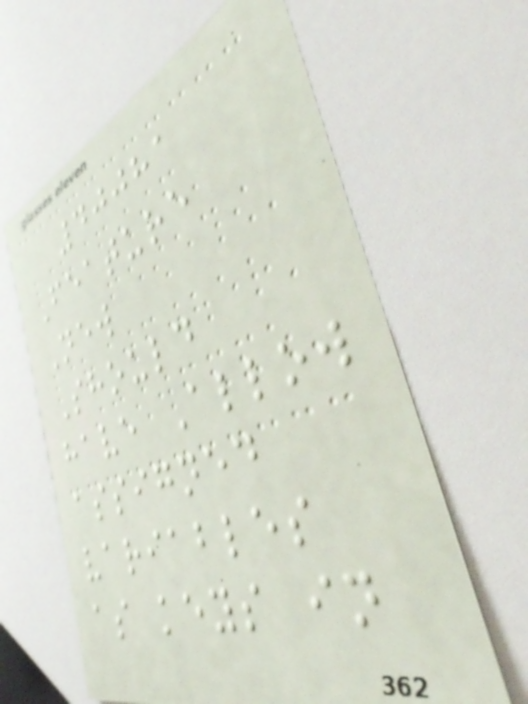40081
Feature
New
Should
have Allow
assigned
variables
as keys in
